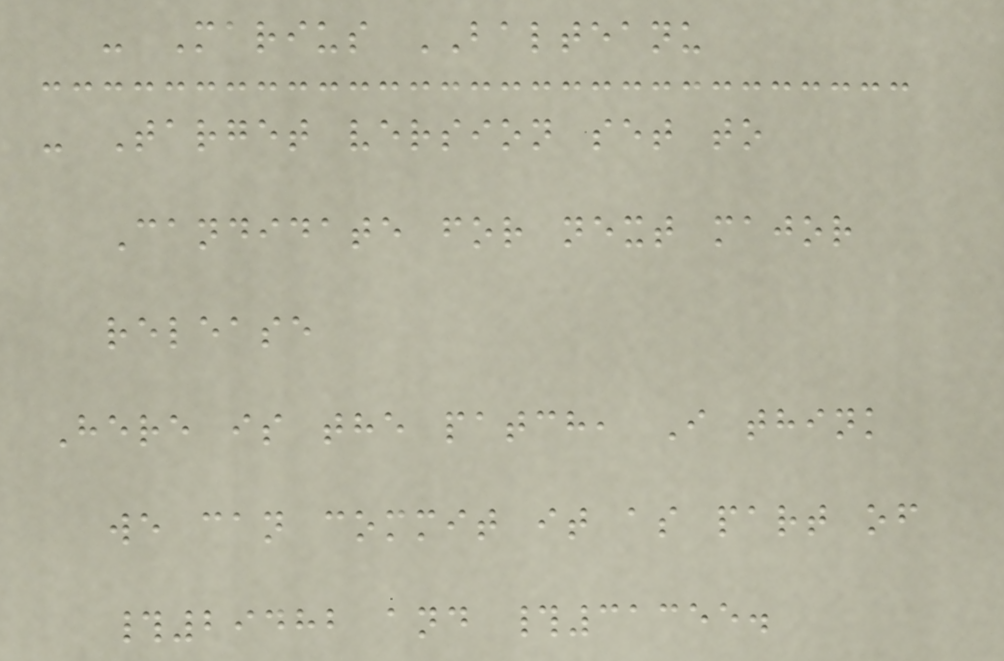- Marius BALTEANU
- Target version set to
Candidate for next major
release
Here is the patch, I think
we can commit it as part of
#29482 and #31355.
